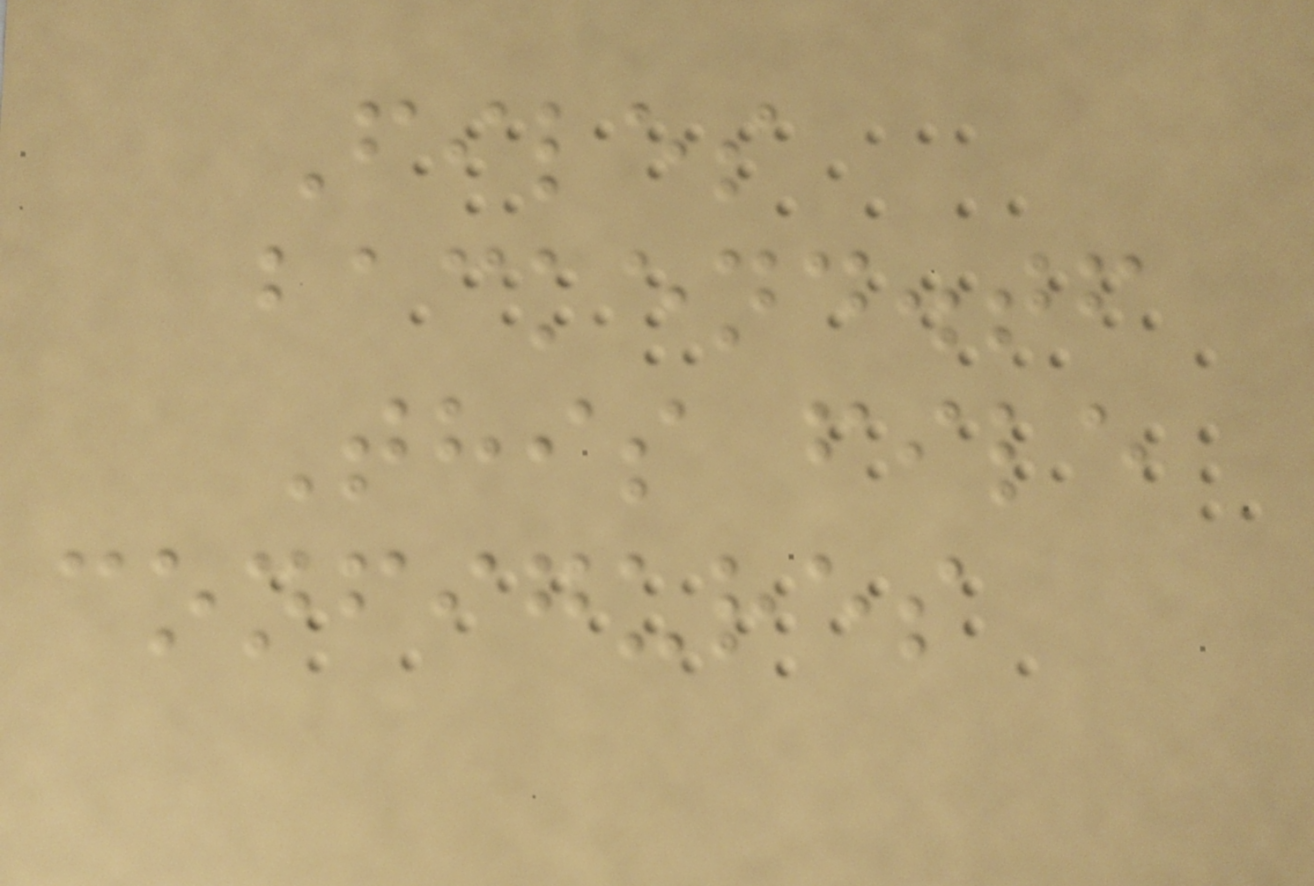Files
backend.tf
This file
configures
